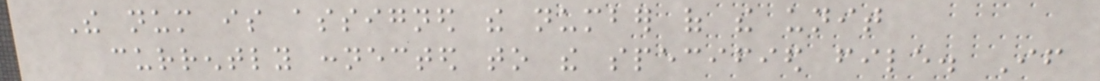The num is assigned the number of the unit
currently connected to the specified file. If
